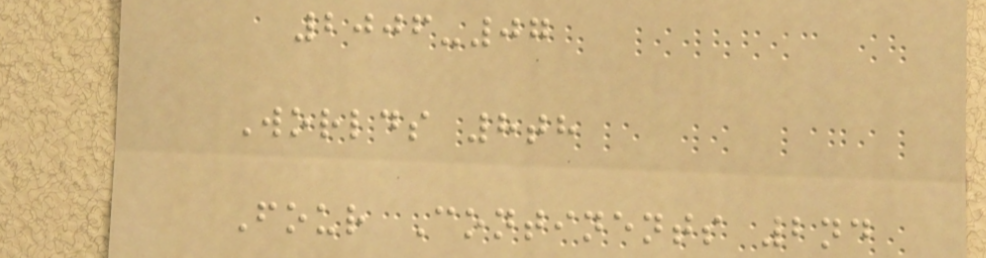2006-07
Worlds 8th
Four Continents 2nd
